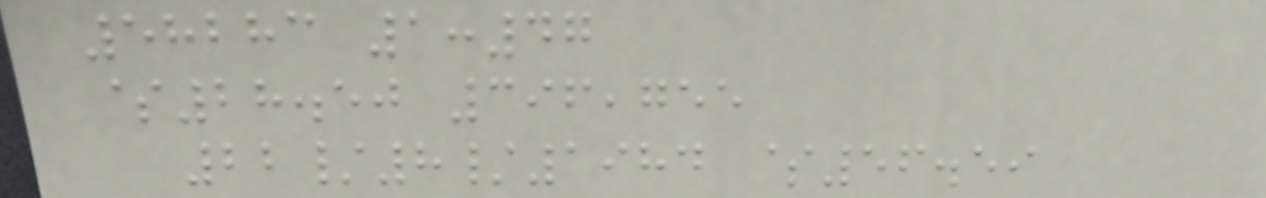58283 1:47
$28.50 396,755
22/8/1984 $56.59
